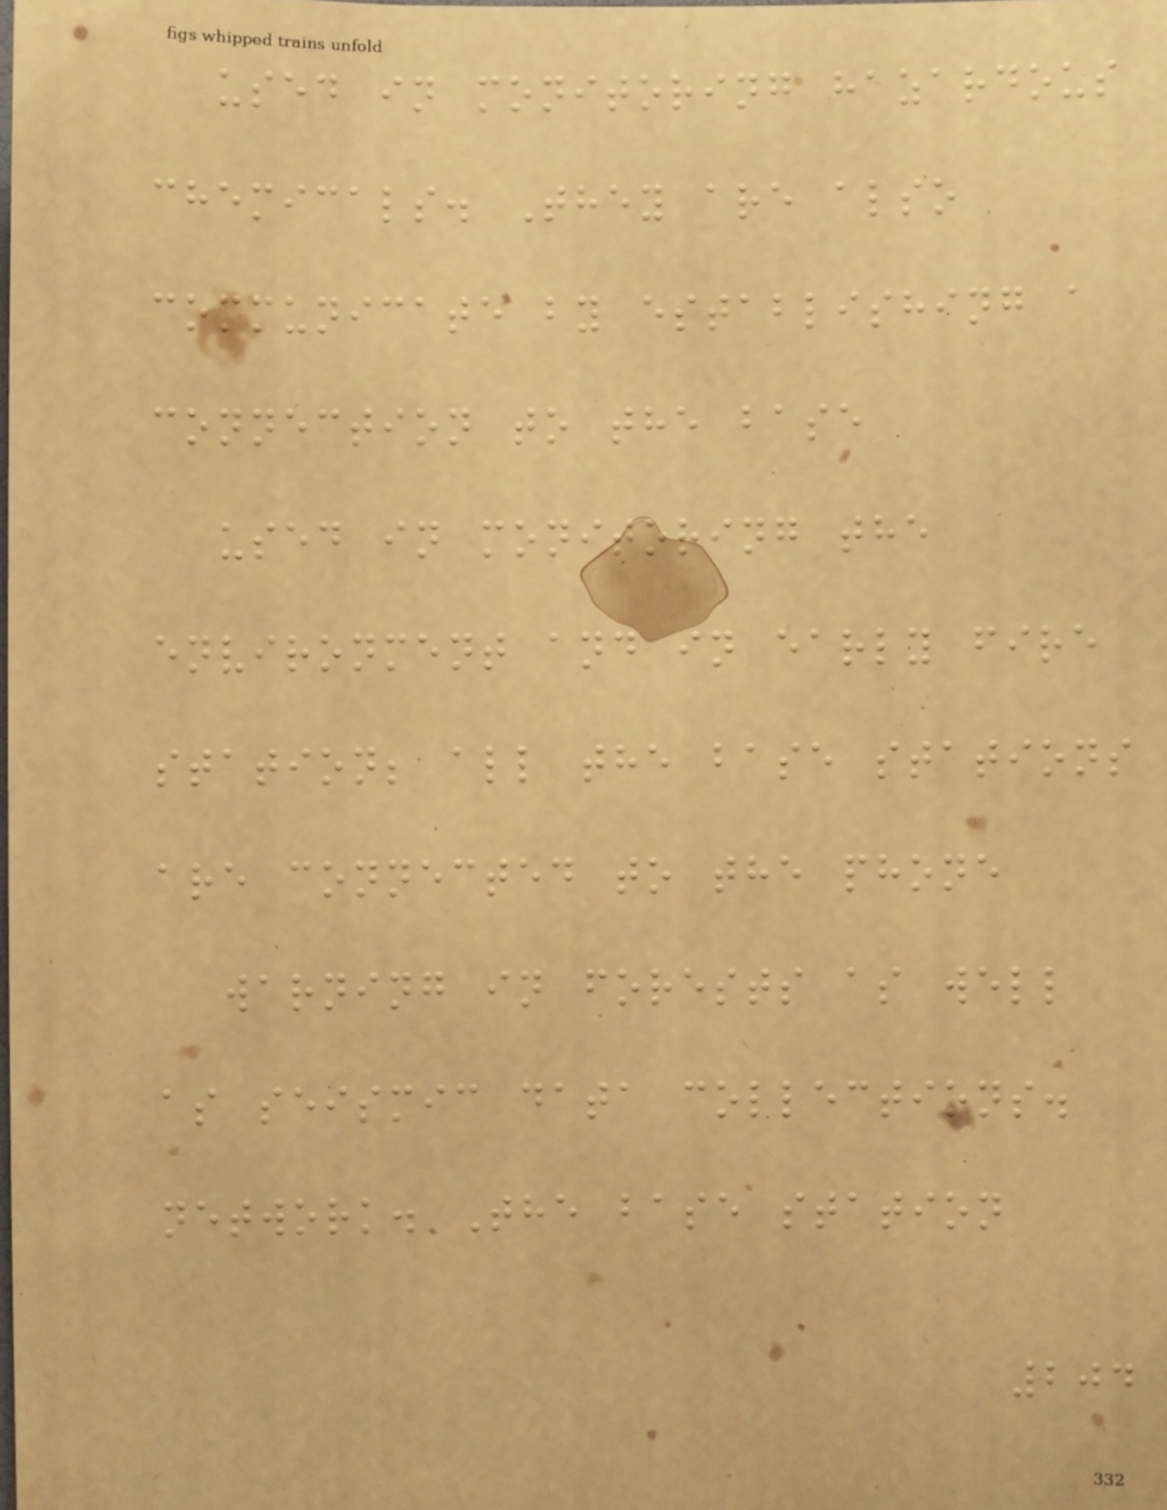used in monitoring hazardous
chemicals. They are also
communicate by establishing a
connection to the base
used in monitoring the
environment and in early fire
station; all the base stations
are connected to the phone
warning in forests as well
as seismic data collections.
network. The base station
204
